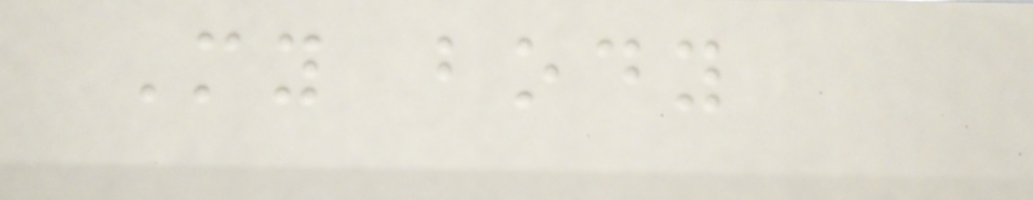My body
